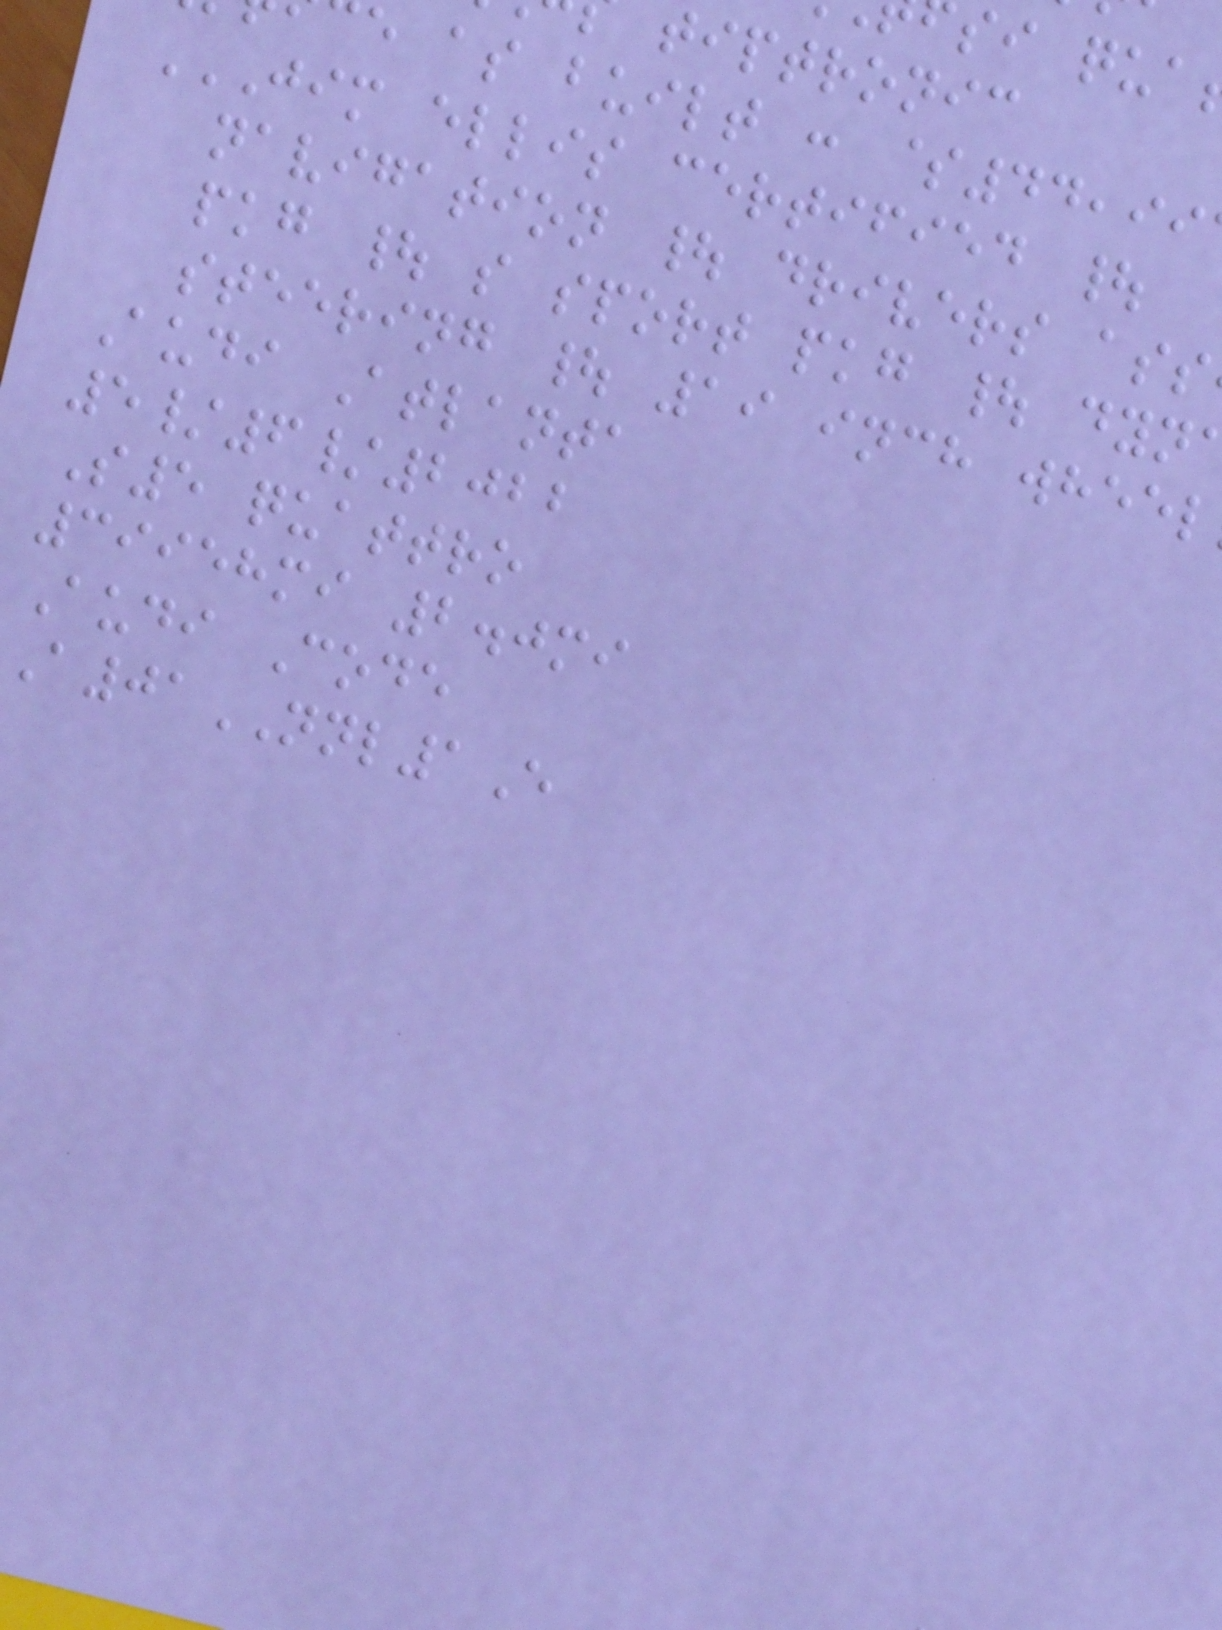tiptronic
e as built : $44,99
JIM ELLIS CERTIFIED |
navigation | drivers
pkg | s sport pkg |
steering | 19 inch
Audi Atlanta
5/6/2022
S5 quattro
39958mi 2.0mi
Audi Code
A01NNL1E
